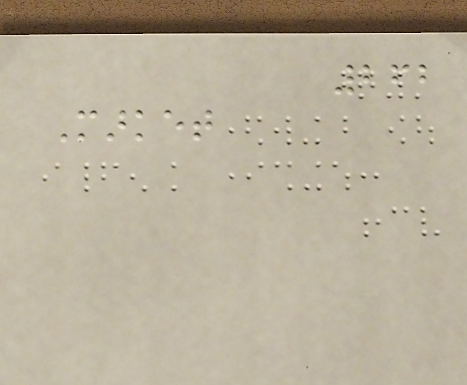262
Market
